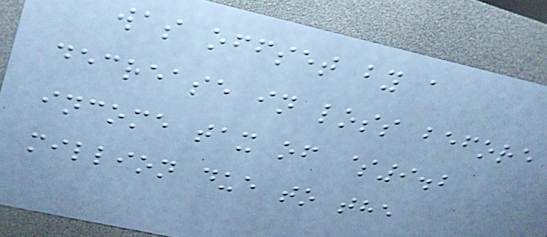was offset by a
decrease in loss before
income tax of $9.2
million due to the
